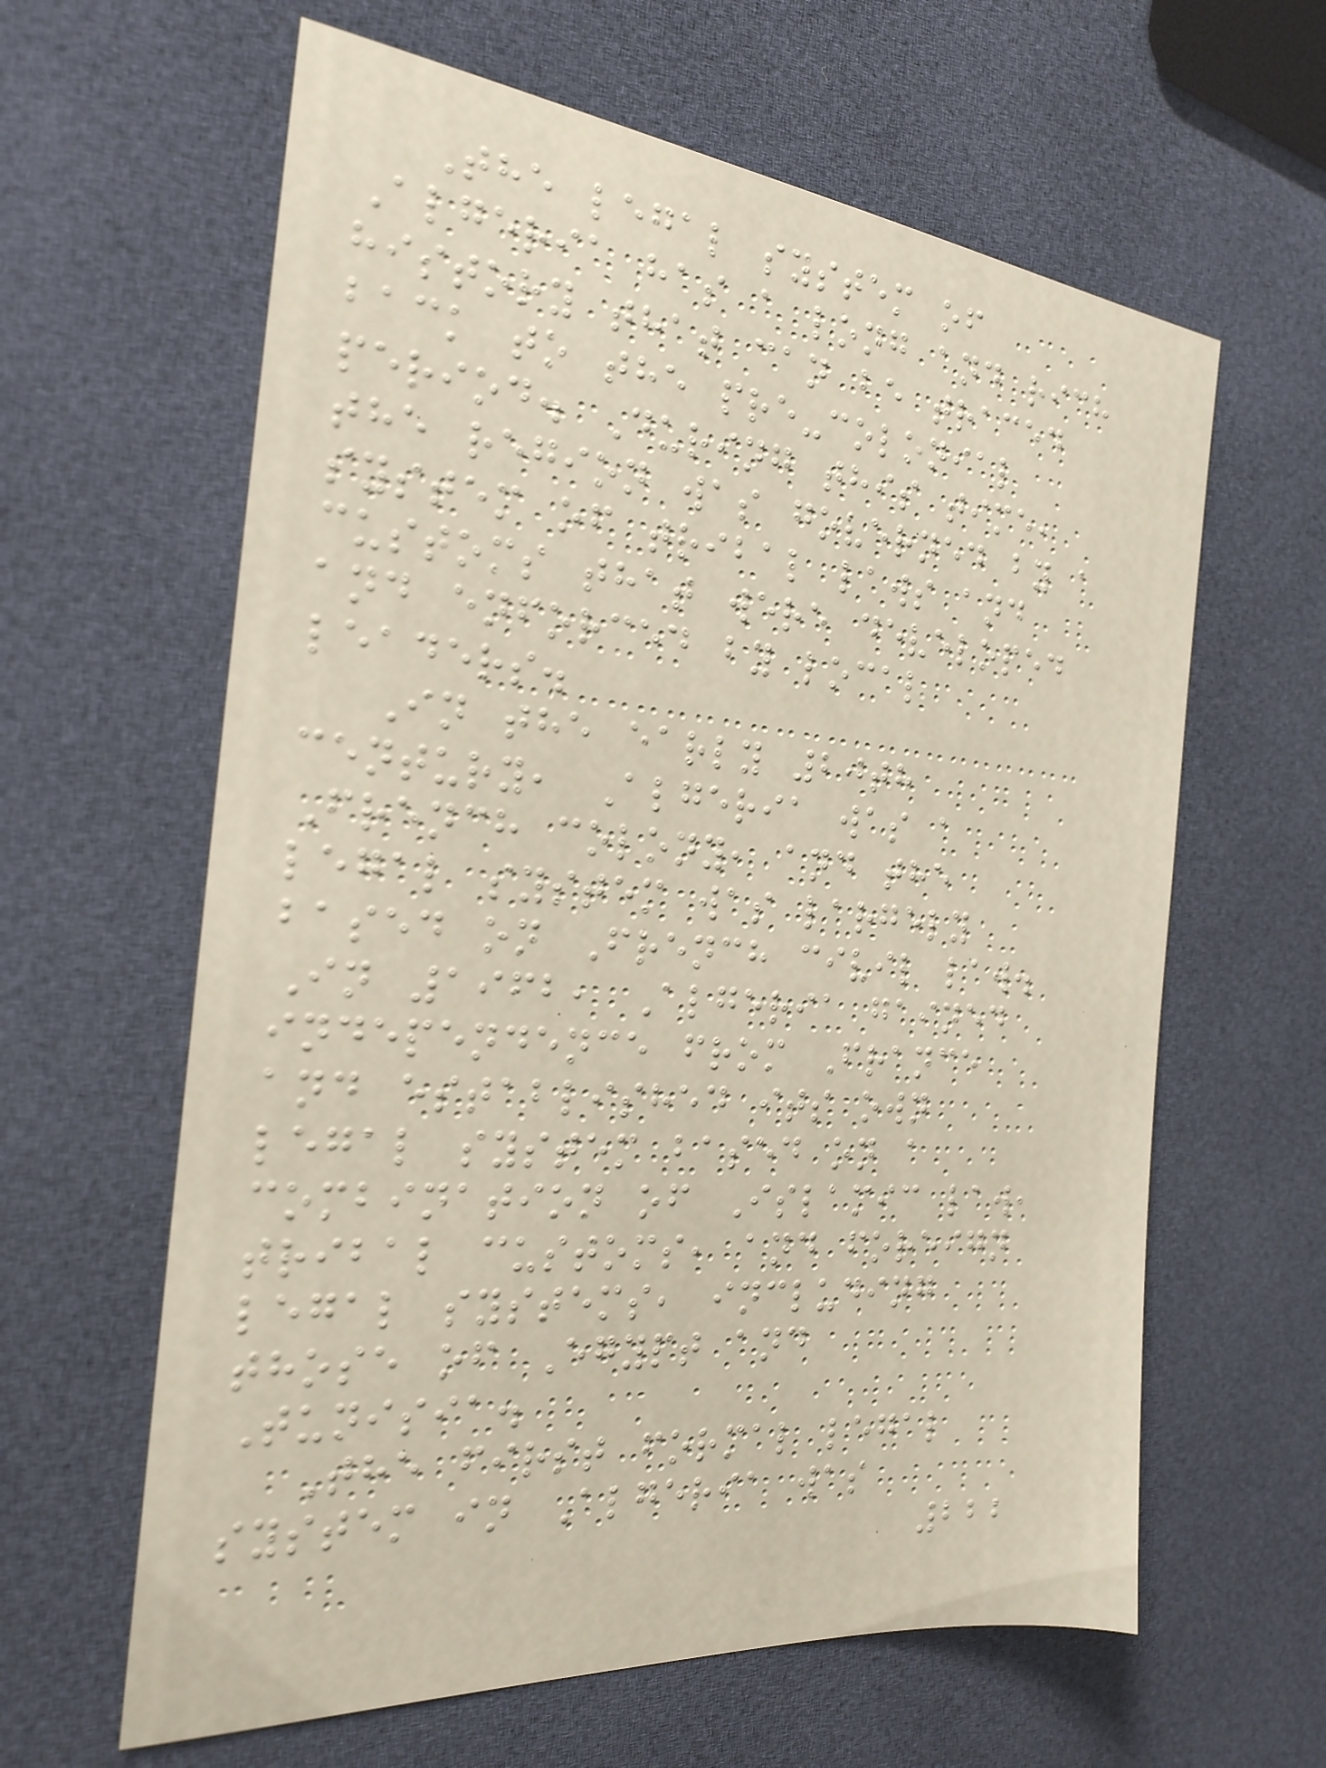The legal system of
Algeria has a long and rich
history that can be traced
back to the pre-colonial
period. During this time,
the region was governed by a
system of tribal laws and
customs that were developed
and enforced by local
leaders.
In the early 20th
century, Algeria was a
French colony, and the
legal system was largely
based on French civil law.
In 1962, Algeria gained
independence from France
and established its own
legal system based on a
combination of Islamic law,
tribal customs, and foreign
legal systems, including
those of Egypt and
Tunisia.
The first formal legal
system in Algeria was
222
